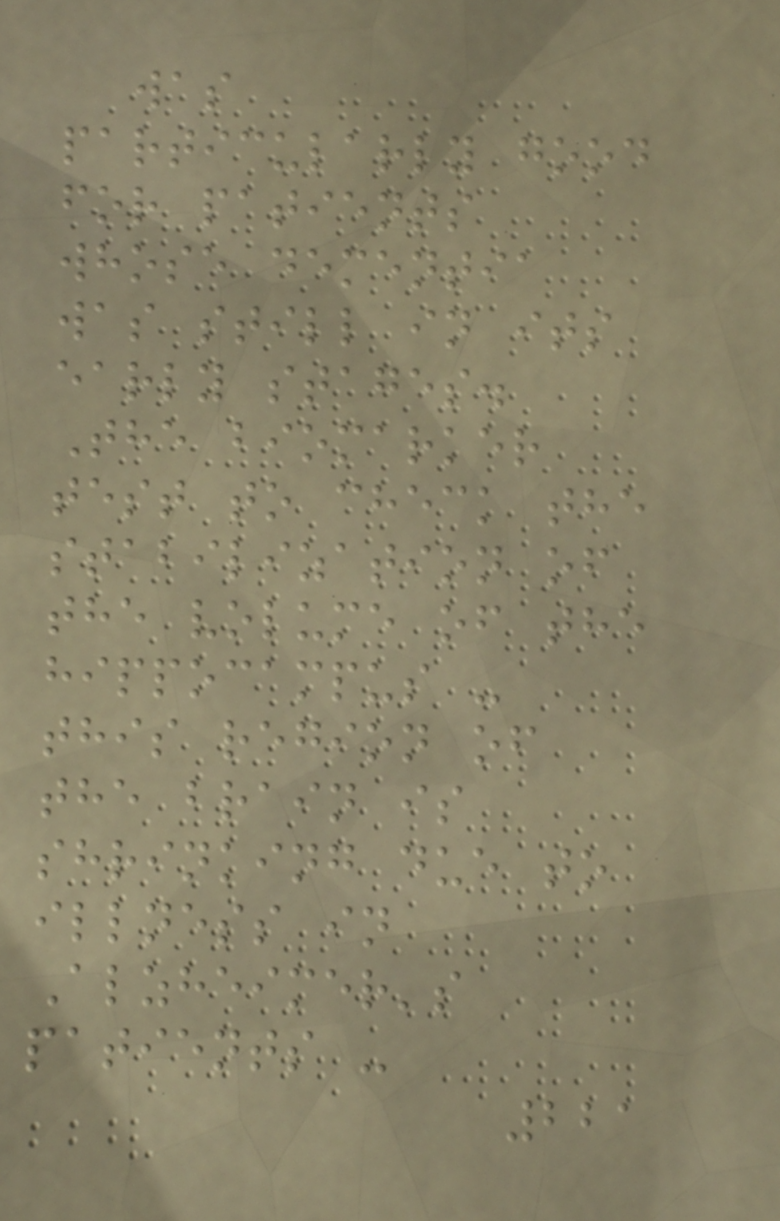was
particularly good
for patients
whose dementia
was still in its
early stages.
The biomarker
test to check the
stabilization of
the volume of the
hippocampus -
this region of
the brain is
shrinking due to
illness in
Alzheimer's
patients -
221
